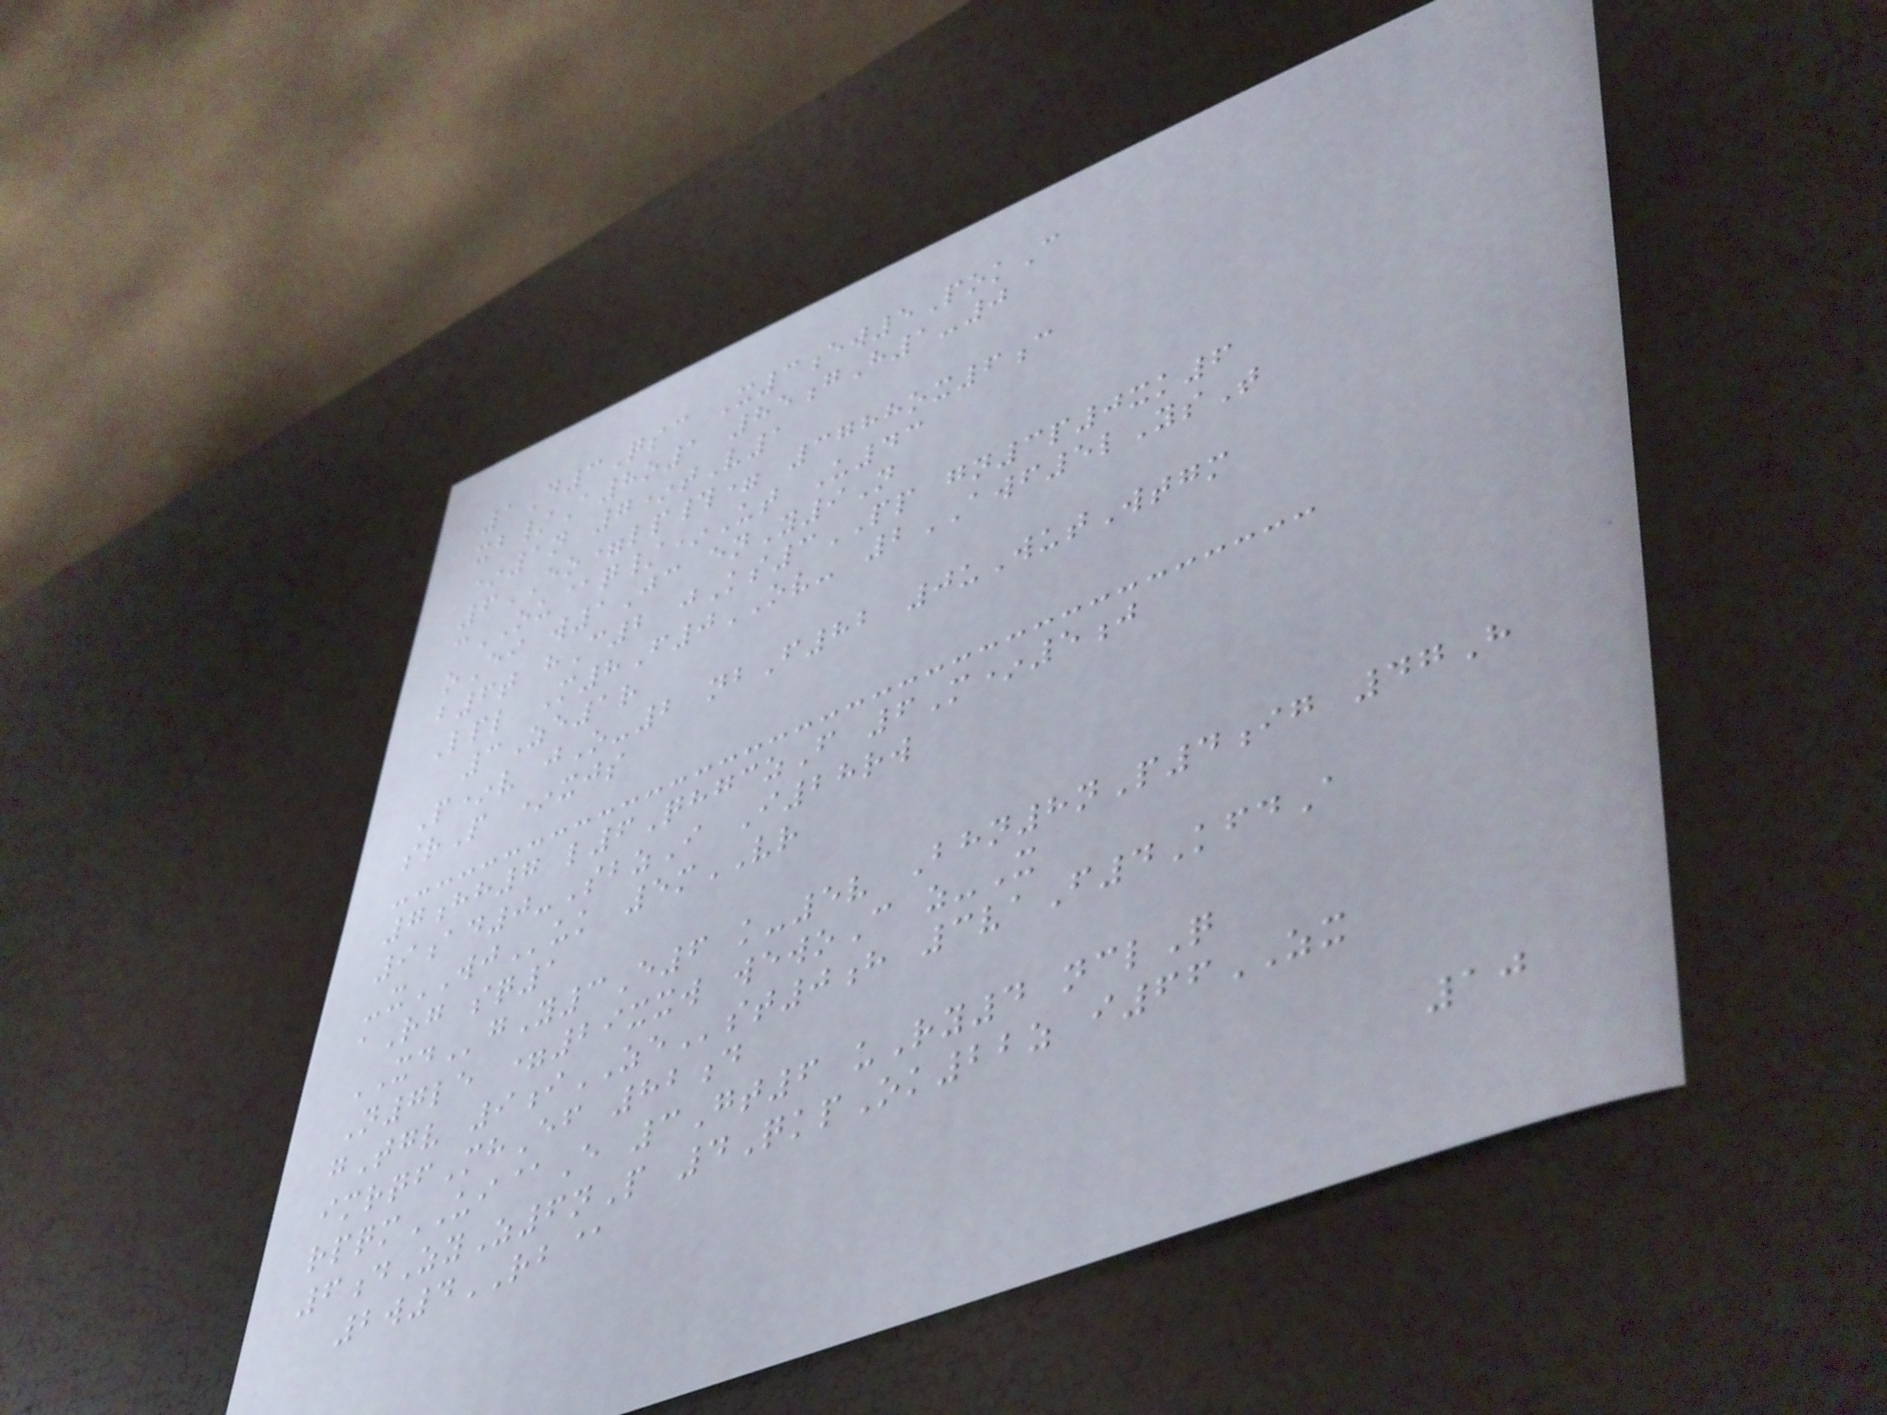1D3Qsc X3ew5PokC
xb/A8o1 85gH1-0
*1n 7*tV1
6EO=lp#= 3788ox6c
cOU@q/*Ut U43
oEi w1Jc enY9N
b6t hC2 jKs3PP gn3p0xk6
Lpl M8F0OV- 2AWF5lYsT
3Ze1r
P*v jO-2 nbF82 0uWutWtgm
srP *xjs
7hh7 l6QhgczF 6M*5j
9ad0-SbzI I28rw
-xWJuk 5mVR
aRg sq1
XDgY3E6 k-5v Bhn8nP4ig 47H
N7le =29xxw wewoC z-X
gTgv 9iZEst0h 3vaF4KfdA
imrqfMhEf 82d
rpqmUI@E 3Gt6 uRy4 nclQ
6dZyZ6nP 4QkpOk22z i66ZX
2w4RB@
10
